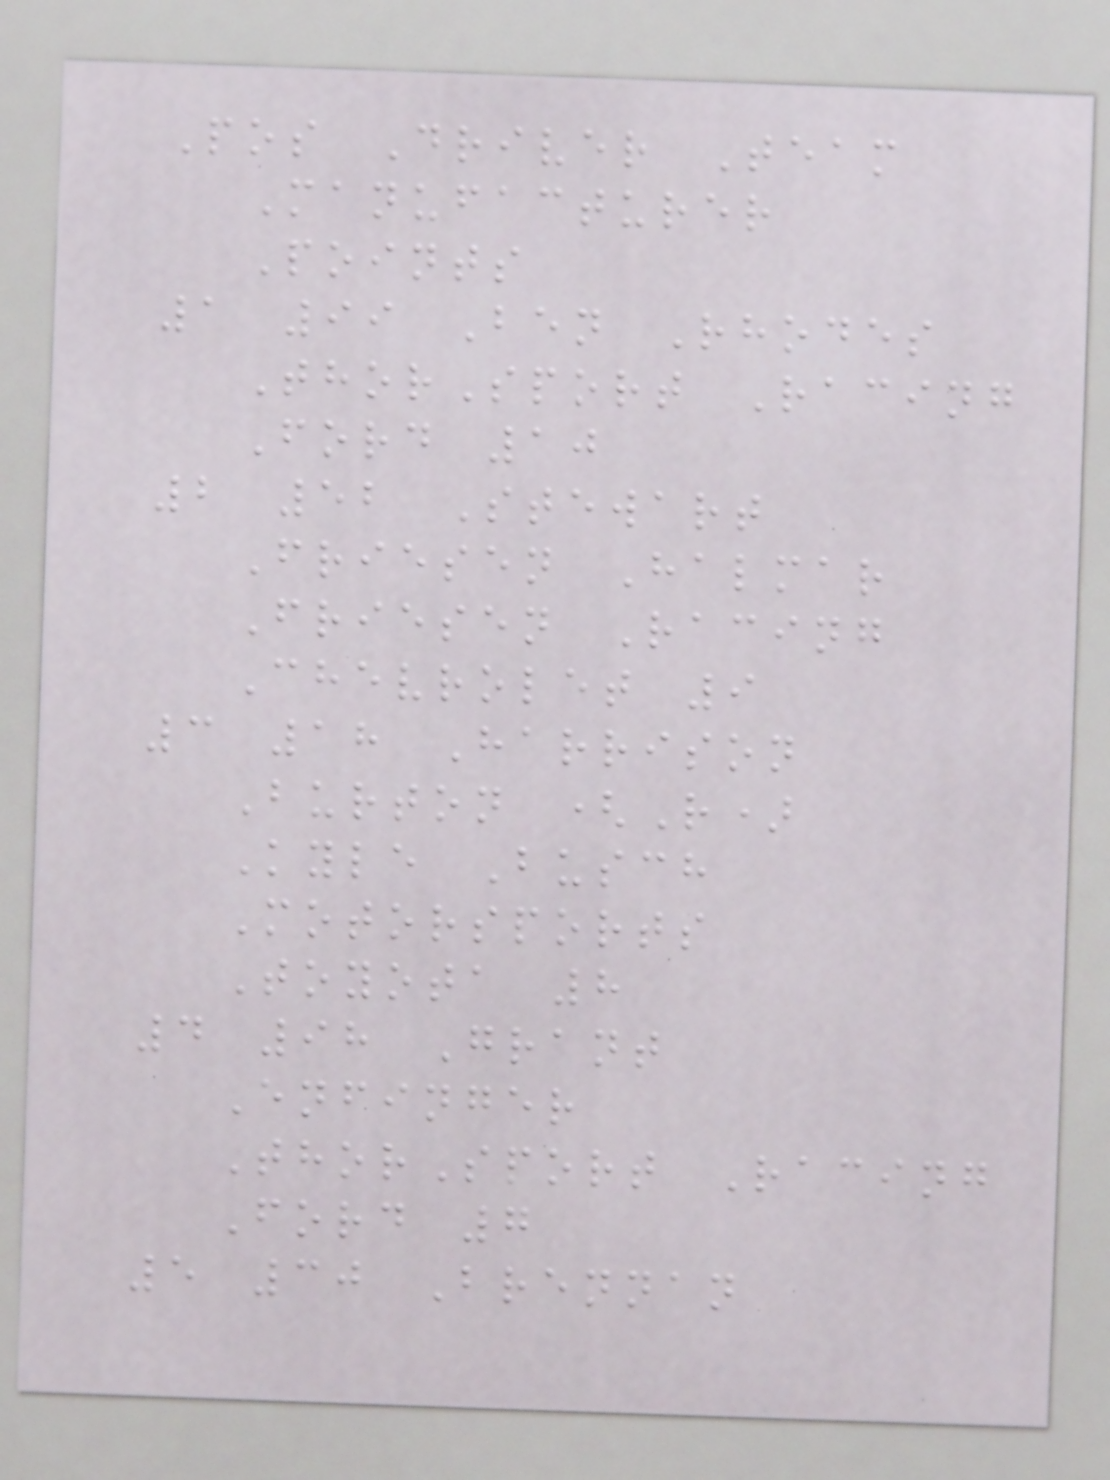Pos Driver Team
Manufacturer
Points
1 99 Ben Rhodes
ThorSport Racing
Ford 10
2 52 Stewart
Friesen Halmar
Friesen Racing
Chevrolet 9
3 18 Harrison
Burton (R)
Kyle Busch
Motorsports
Toyota 8
4 98 Grant
Enfinger
ThorSport Racing
Ford 7
5 30 Brennan
